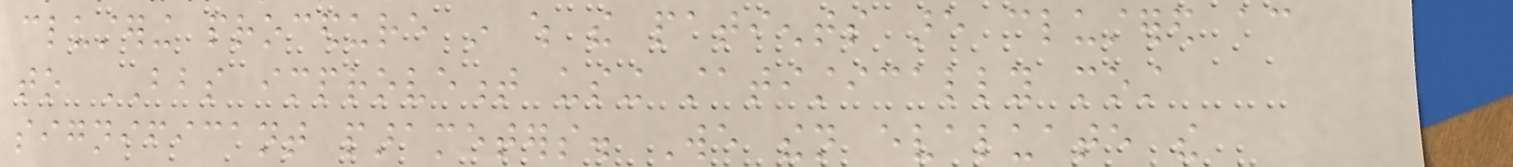clustering procedure in which the patients are clustered according
to BBS improvement using statistically most
significant parameters. We then evaluate the
